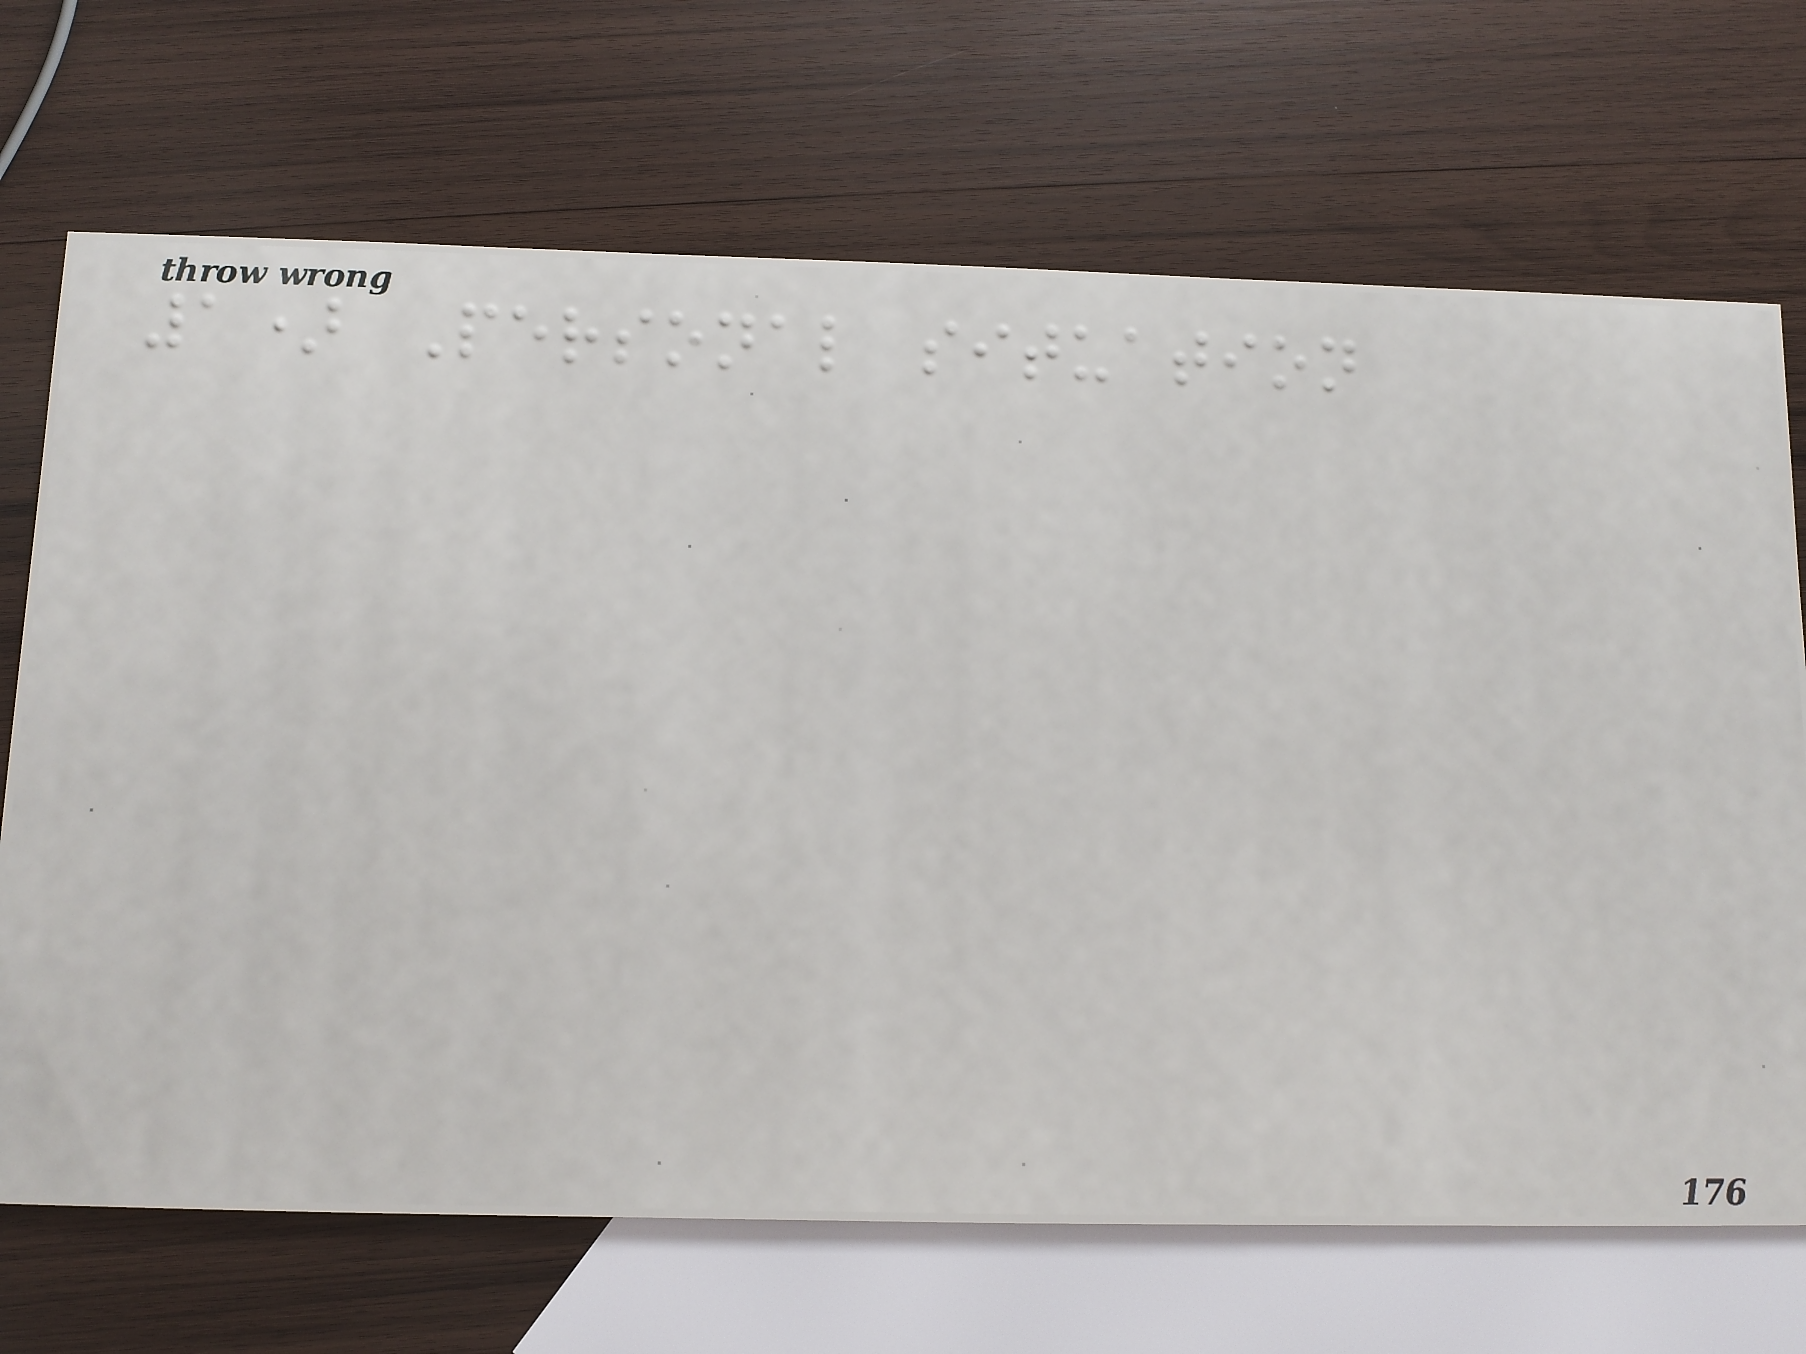1) Personal situation
